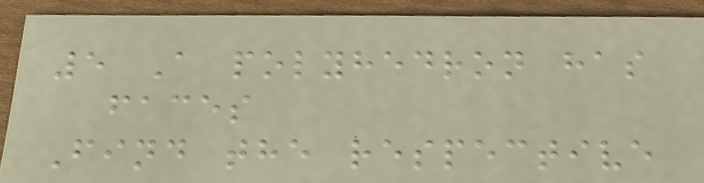5 A polyhedron has
faces
Find the respective
